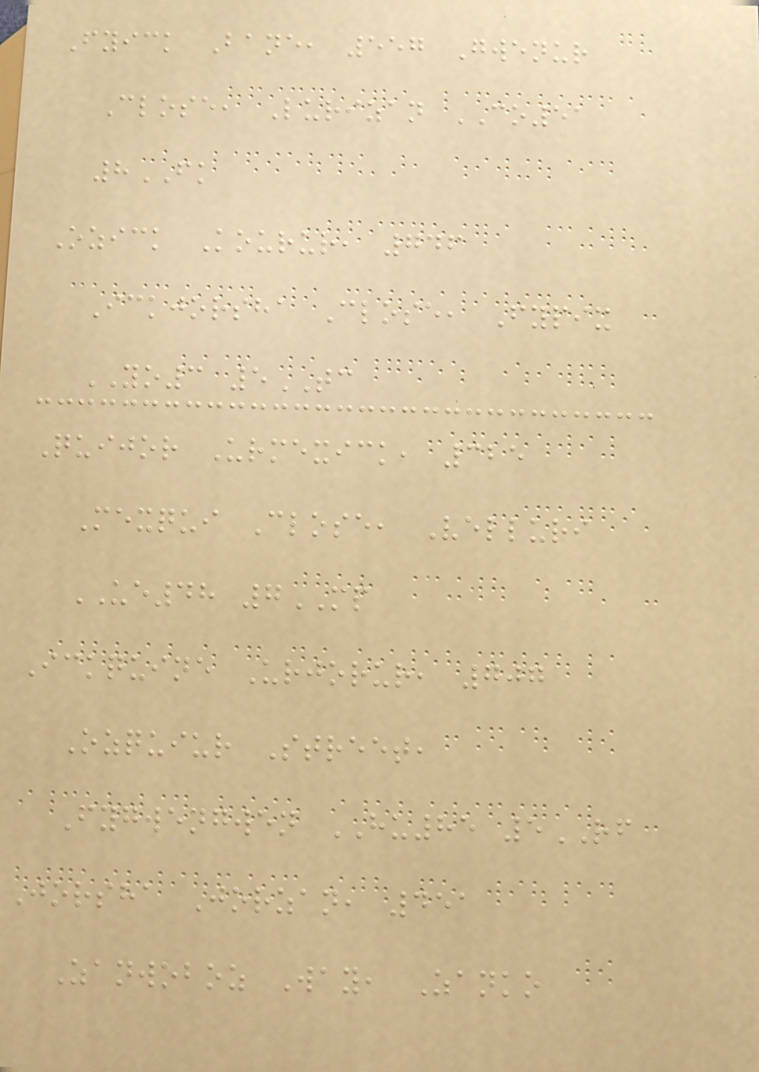Fyick Bane, 557 Gwenur
Close, Lurizan CO51
8FK
Ozick Kourur, 746
Ickjorsha Close, Fypix
YO3 5TC
Quijor Urmexick, 325
Mexqui Close, Velluri
UE48 7MP
Ickquine Urjorur, 707
Ozquiur Street,
Fygwengwen HU85 5RF
Jorsha Jorzan, 451
Zanwoboz Way, Zanko
